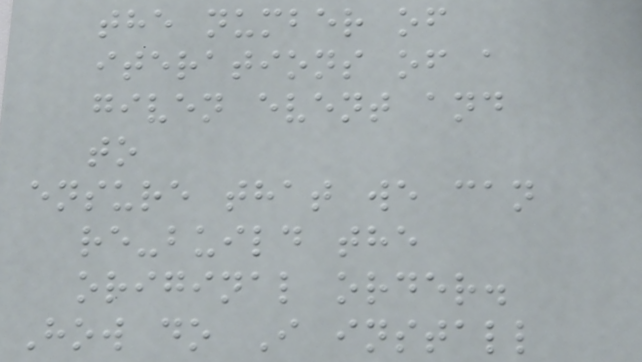the number of
iterations of a
given event and
to
ensure that we can
re-build the
original order.
How do I install
